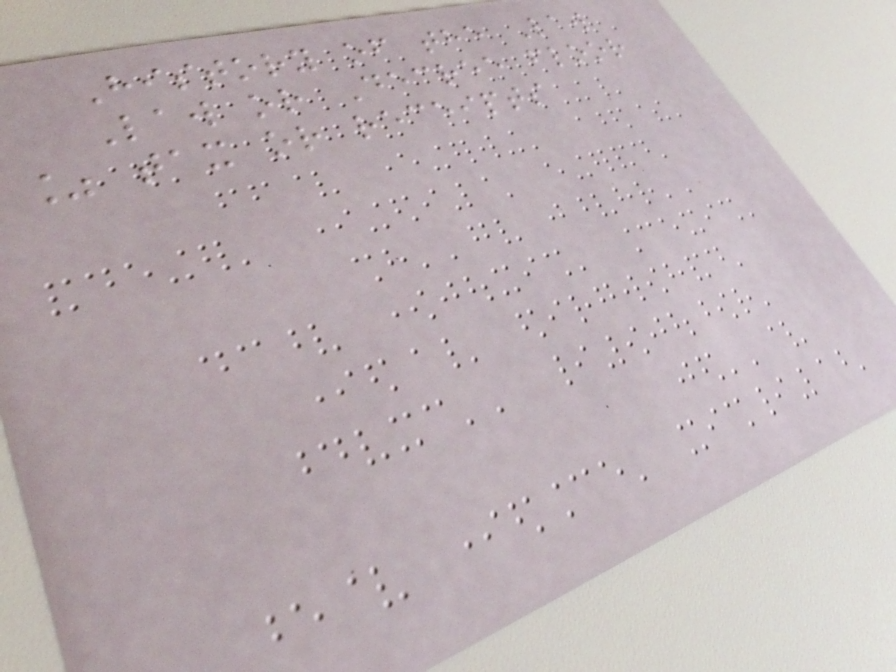History of the Law
Law or Decree floor
% tax or receipts
